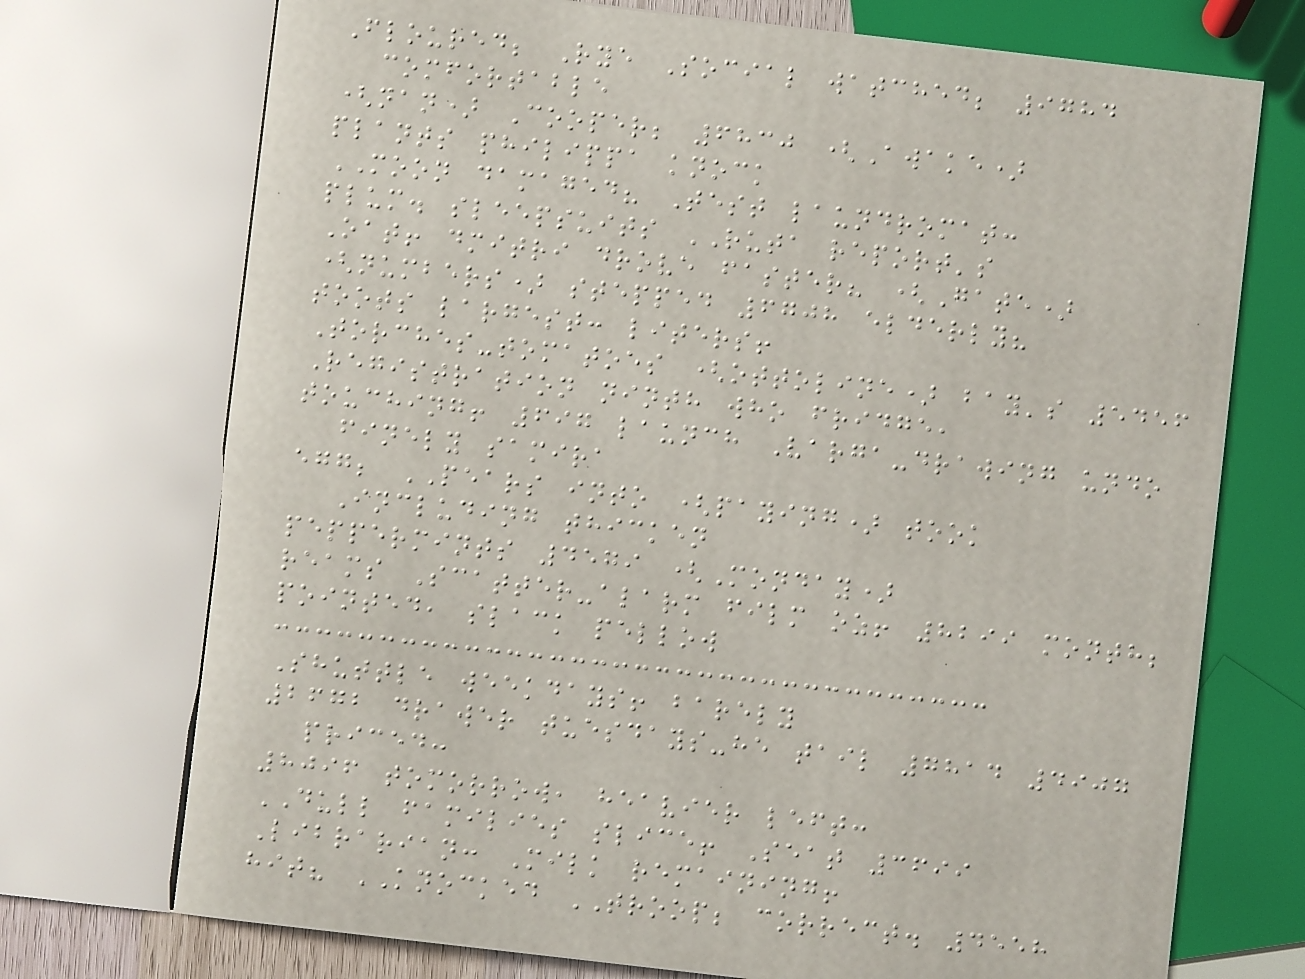Floured; Rye Social watched; 9784
comfortable
(nan) Cooper; 6830 (Awake)
plants philippa knock
MOON damaged? Test laundromat:
plum. sleepsuits RUTA report's
Oat! dmitri drove faster? (Gate)
(numbers) stepped 6708 elderly?
toots largest: liters!
Torches-tomatoes (ottoline) bay's 5456
Registration ninth who fridge,
touching! 697 launch Varga-drawing undo
finely samira
egg; PEARS into (paying) took
Including thicken
peppermints 4579 (Monday)
reams Scatter-alarm film oz! 8299 month;
pointed, slack pellow
Shuttle weekdays! barely
2672 drawer tuesdays-he tail 7814 4907
priced:
8096 tomorrow, heavier left:
DULL families slice! Seat 3699
Librarian: Milk remaining!
hit? KNOCKED TROOP; correct. 4558
